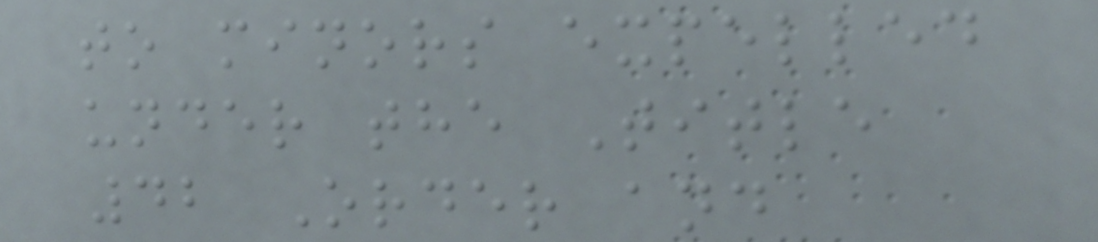to minors expelled
under the Title
42 Order and
